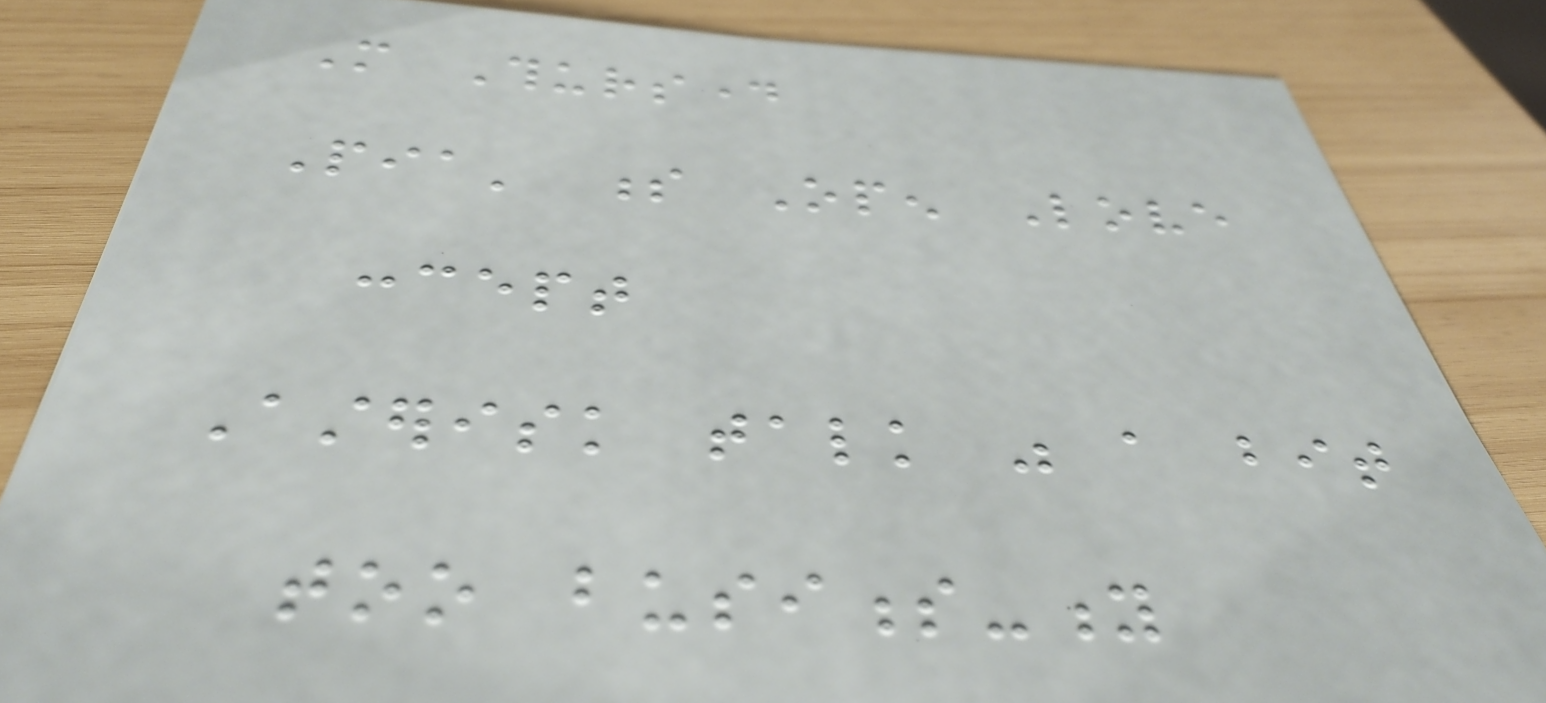More Thursday
Pia' s Open Love
concept
Asterisk talk was a bit
too business-y
